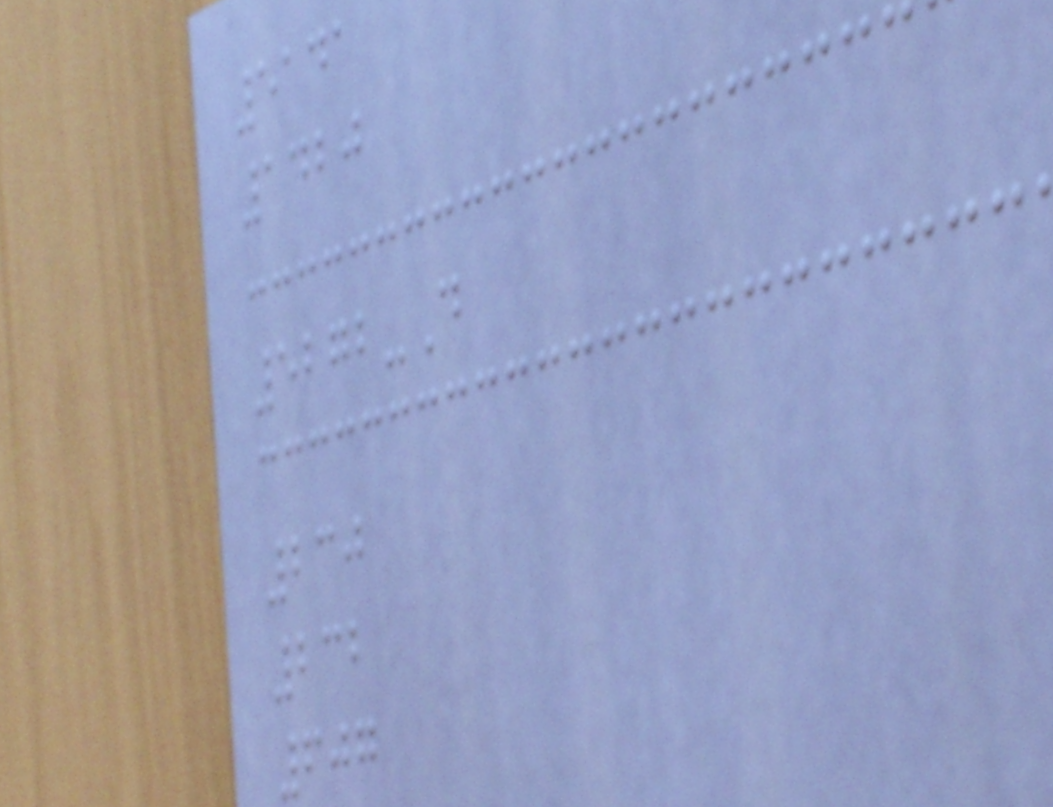5141
1420
5272-D
230
232
607
